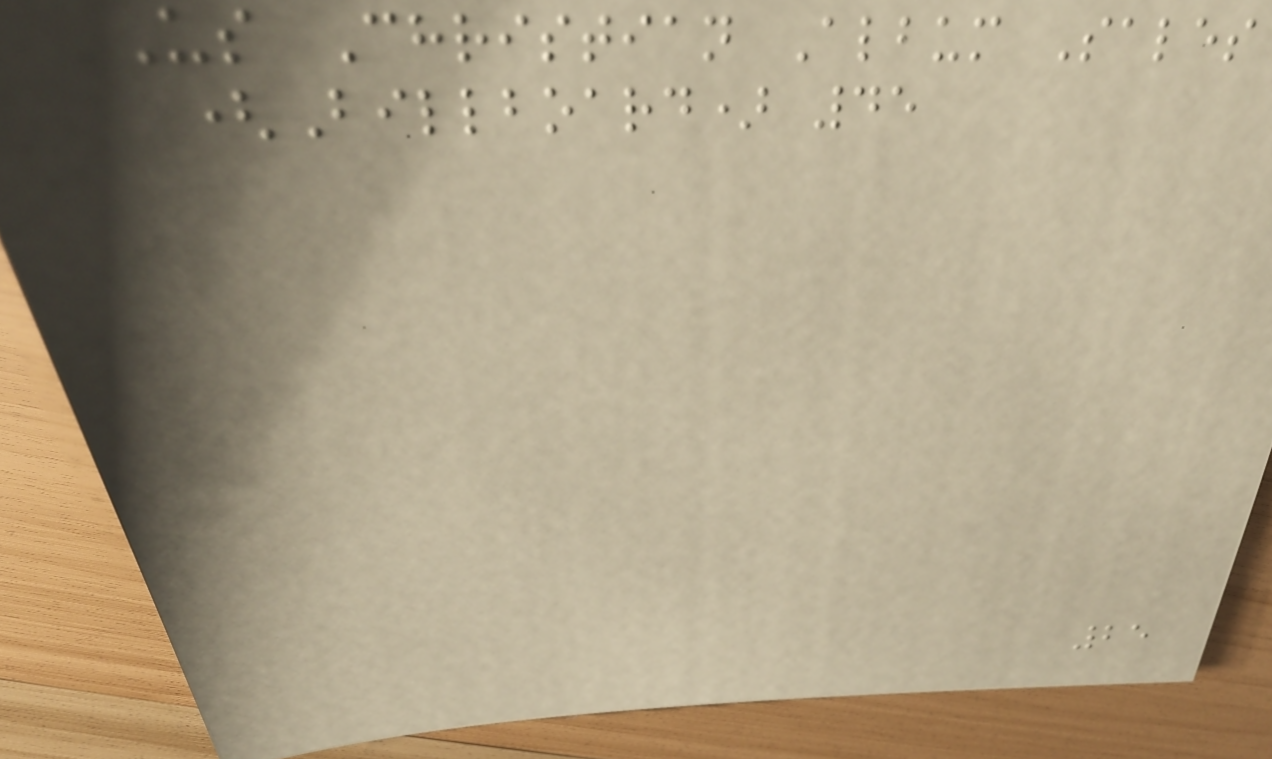US Christian Album Sales
(Billboard) 45
25
